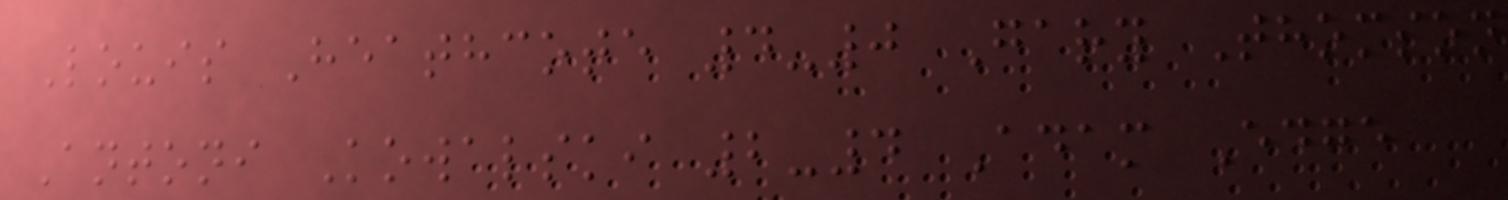Louis Heathcote 4-0 Gary Thomson
Antoni Kowalski 2-4 Adam Edge
